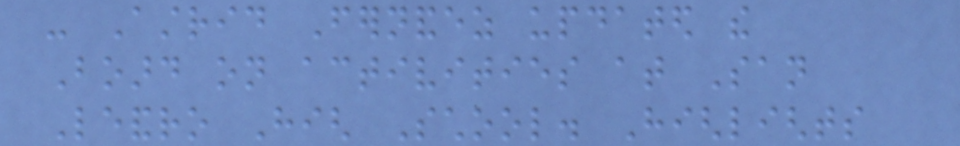- Astrid Fernandez updated the
Board on activities at San
Leandro High School. Highlights
